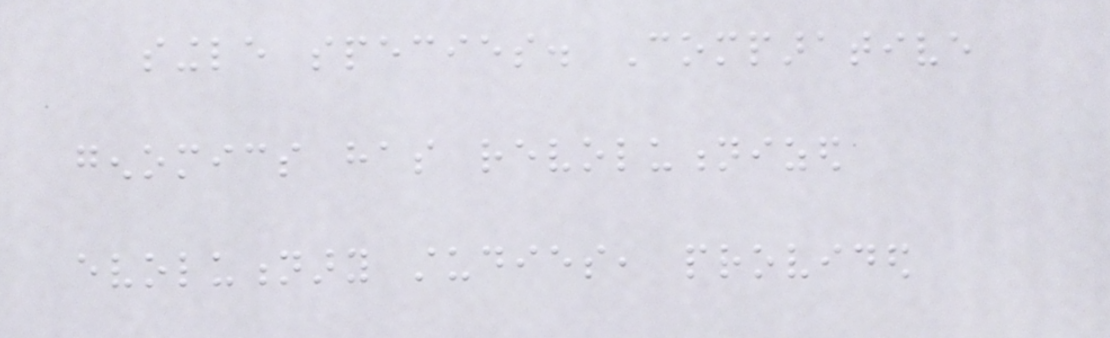single species. Comparative
genomics has revolutionized
evolutionary studies, provided
